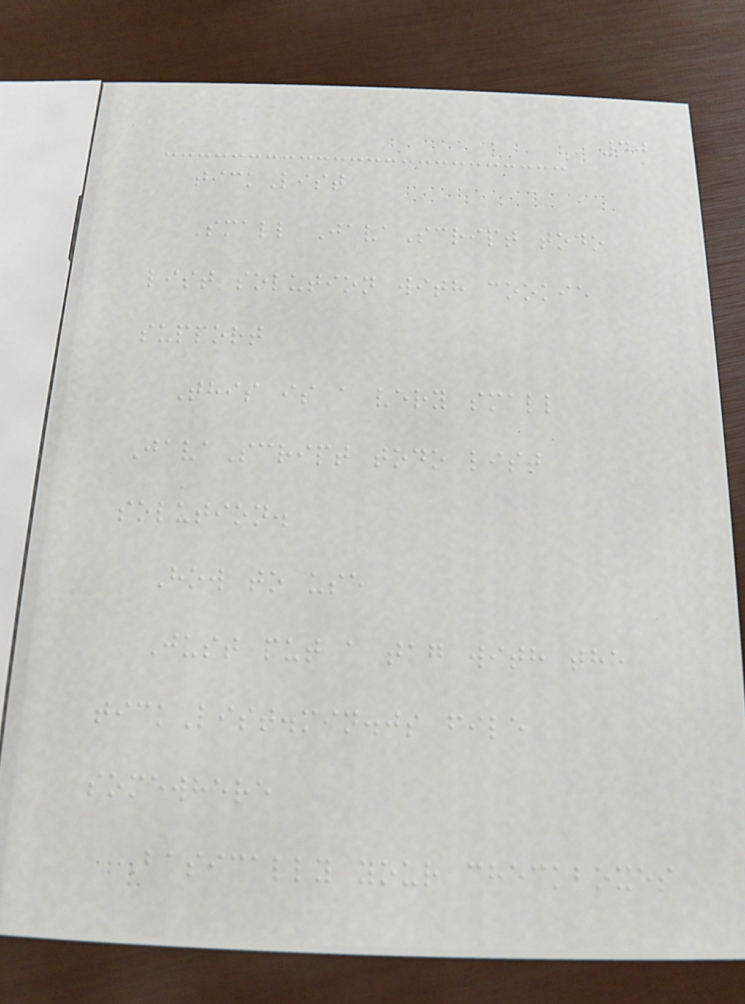40
tickList
Small JavaScript todo
list solution with cookie
support
This is a very small
JavaScript todo list
solution.
How to use
Just put a tag with the
tickList.min.js file
somewhere
Basically your checkboxes
